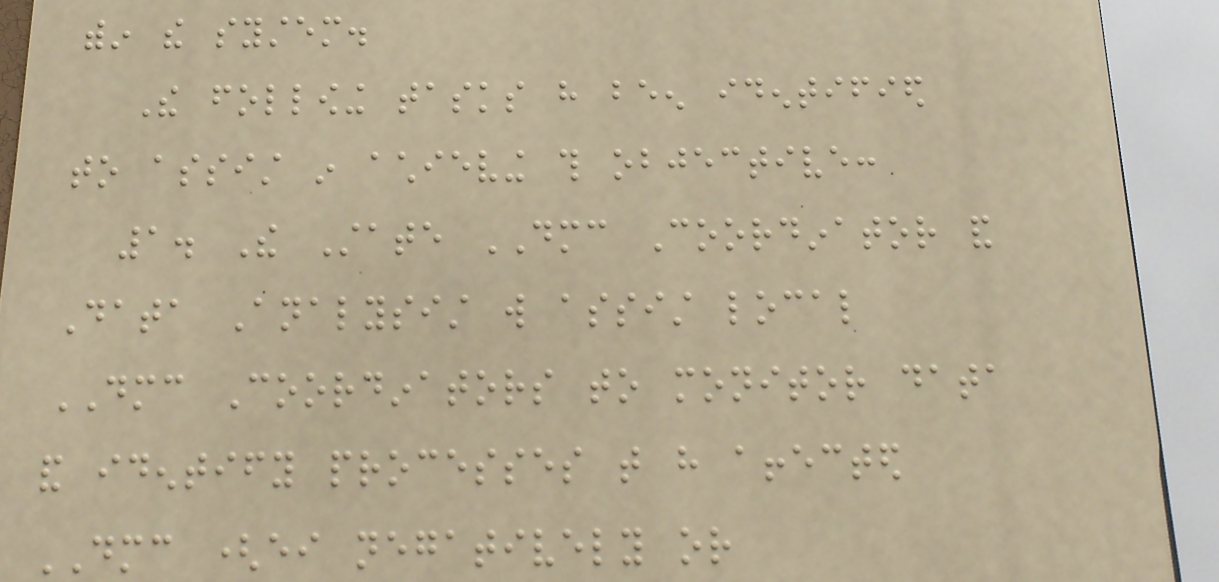within the system.
The following tasks have been identified
to assist in achieving this objective:
1. The State DMC Coordinator and
Data Analysist will assist local
DMC Coordinators to monitor data
and identify processes that have affected
DMC (either negatively or
